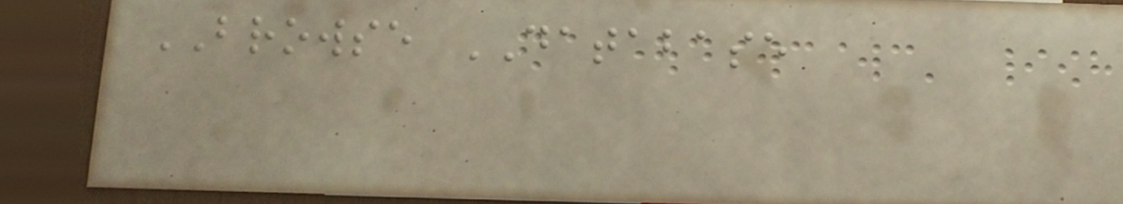BROWSE DATABASE
